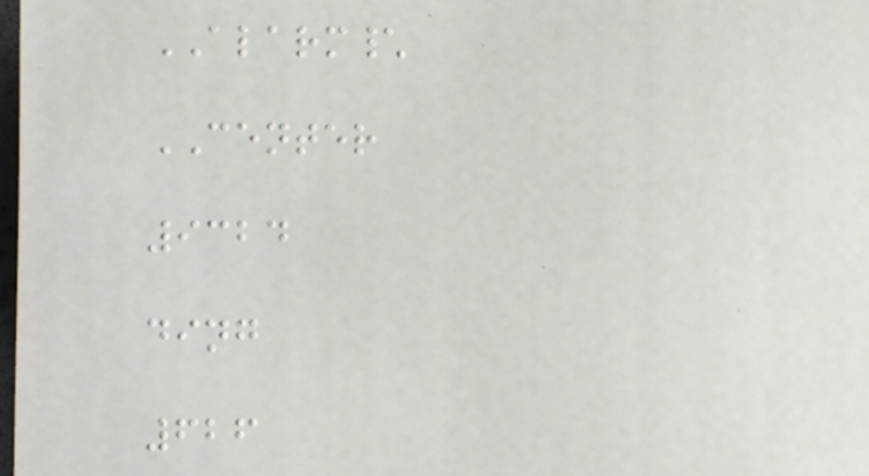ALARM\
CENTER
9324
ding
626
